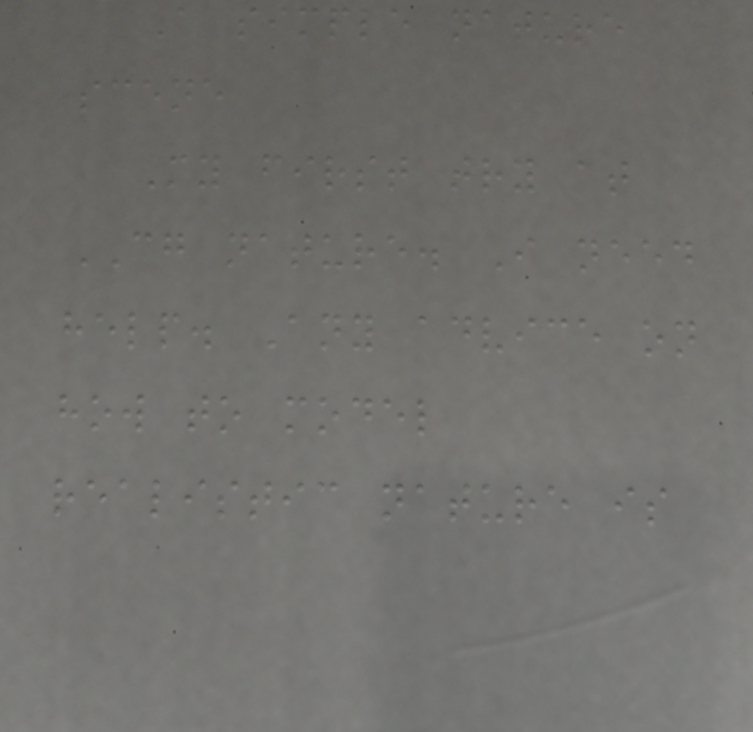A simple nature
scene
My first try at
CG nature. I need
help. Any advice on
how to model
realistic nature is
